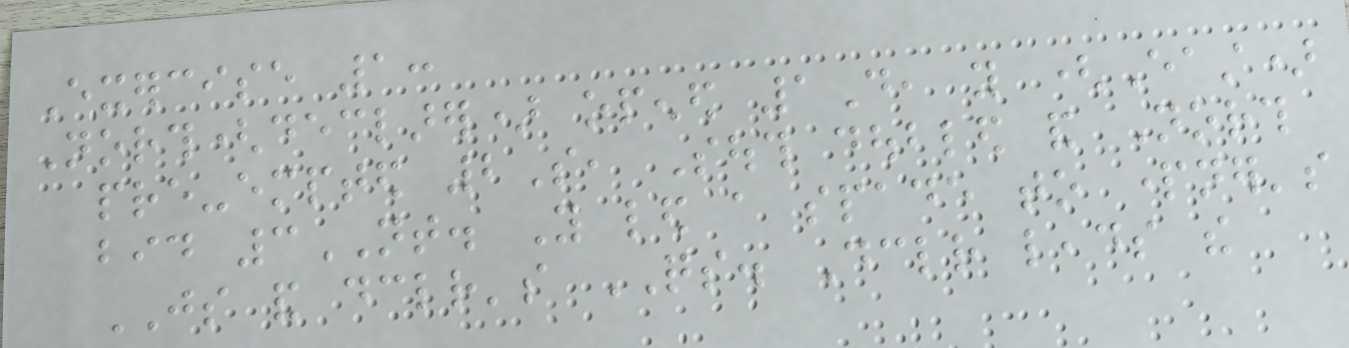Exercise 1:
North(declarer) opened 1D, you (East)
pre-empted 2S, South doubled and North
bid 3NT. You led a spade to partner's
JS and declarer's QS. Declarer leads the
